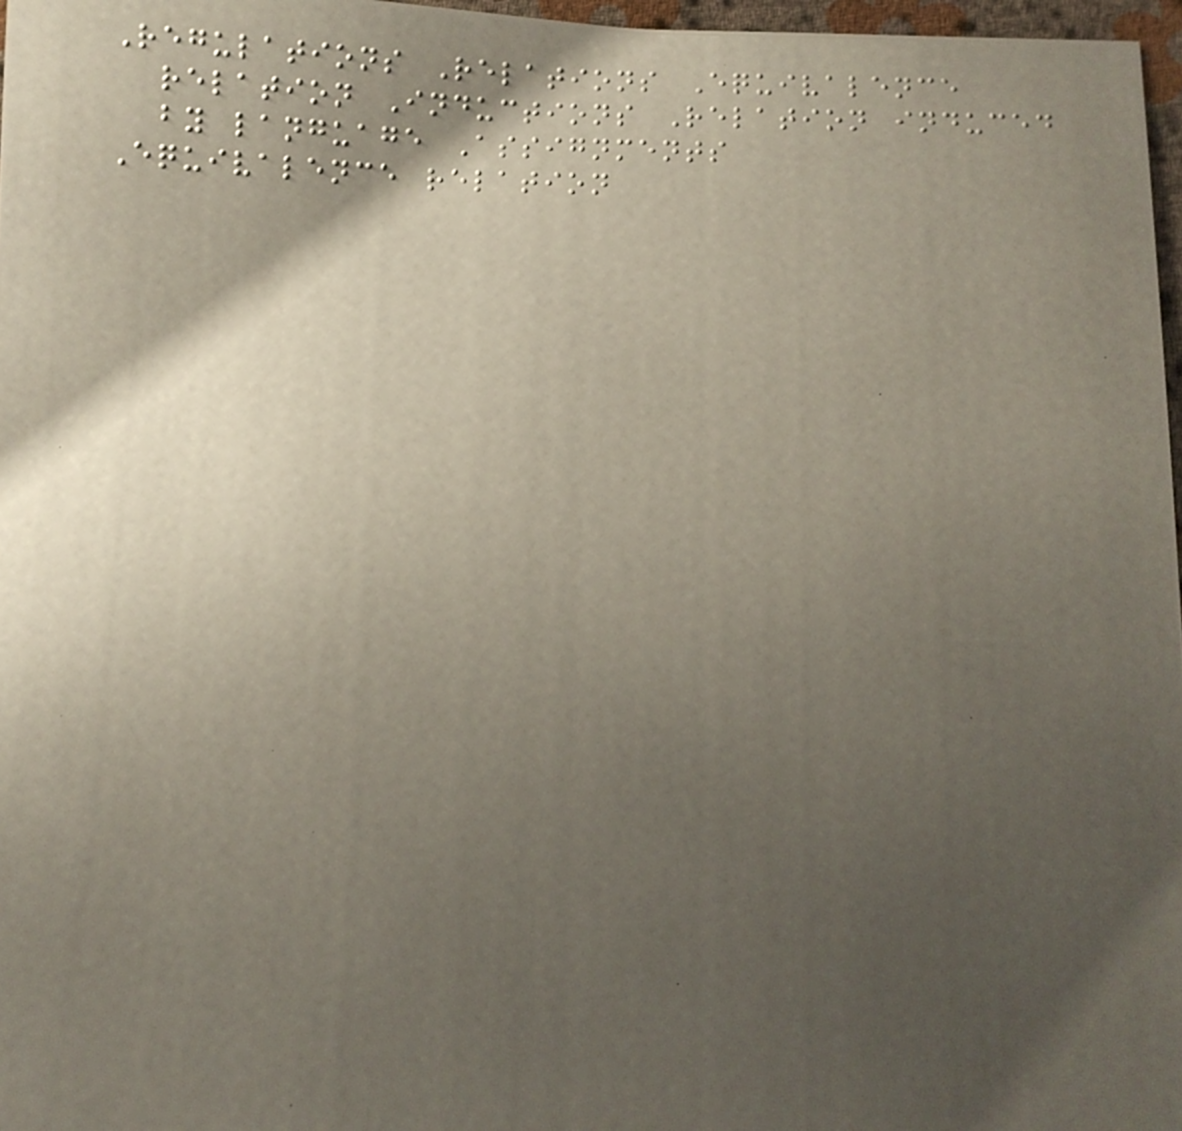Regulations Relations Equivalence
relation Inductions Relation induced
by language Assignments
Equivalence relation
